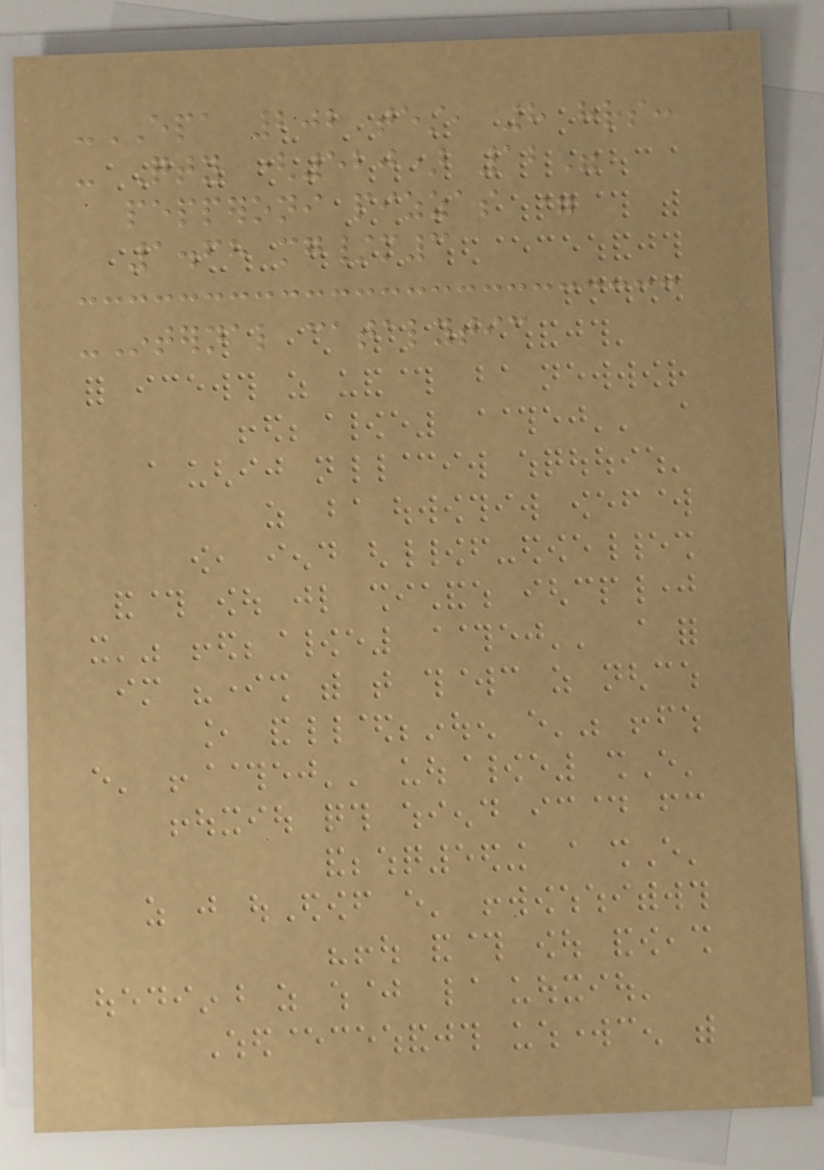-EPA 202 test, 8 hrs:
- Qty (520) 12"
pepperoni pizzas =
1.68 mg/m3
-Internal catalytic
